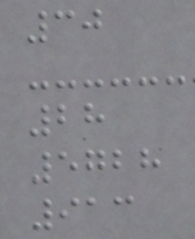30
28
5728
913
